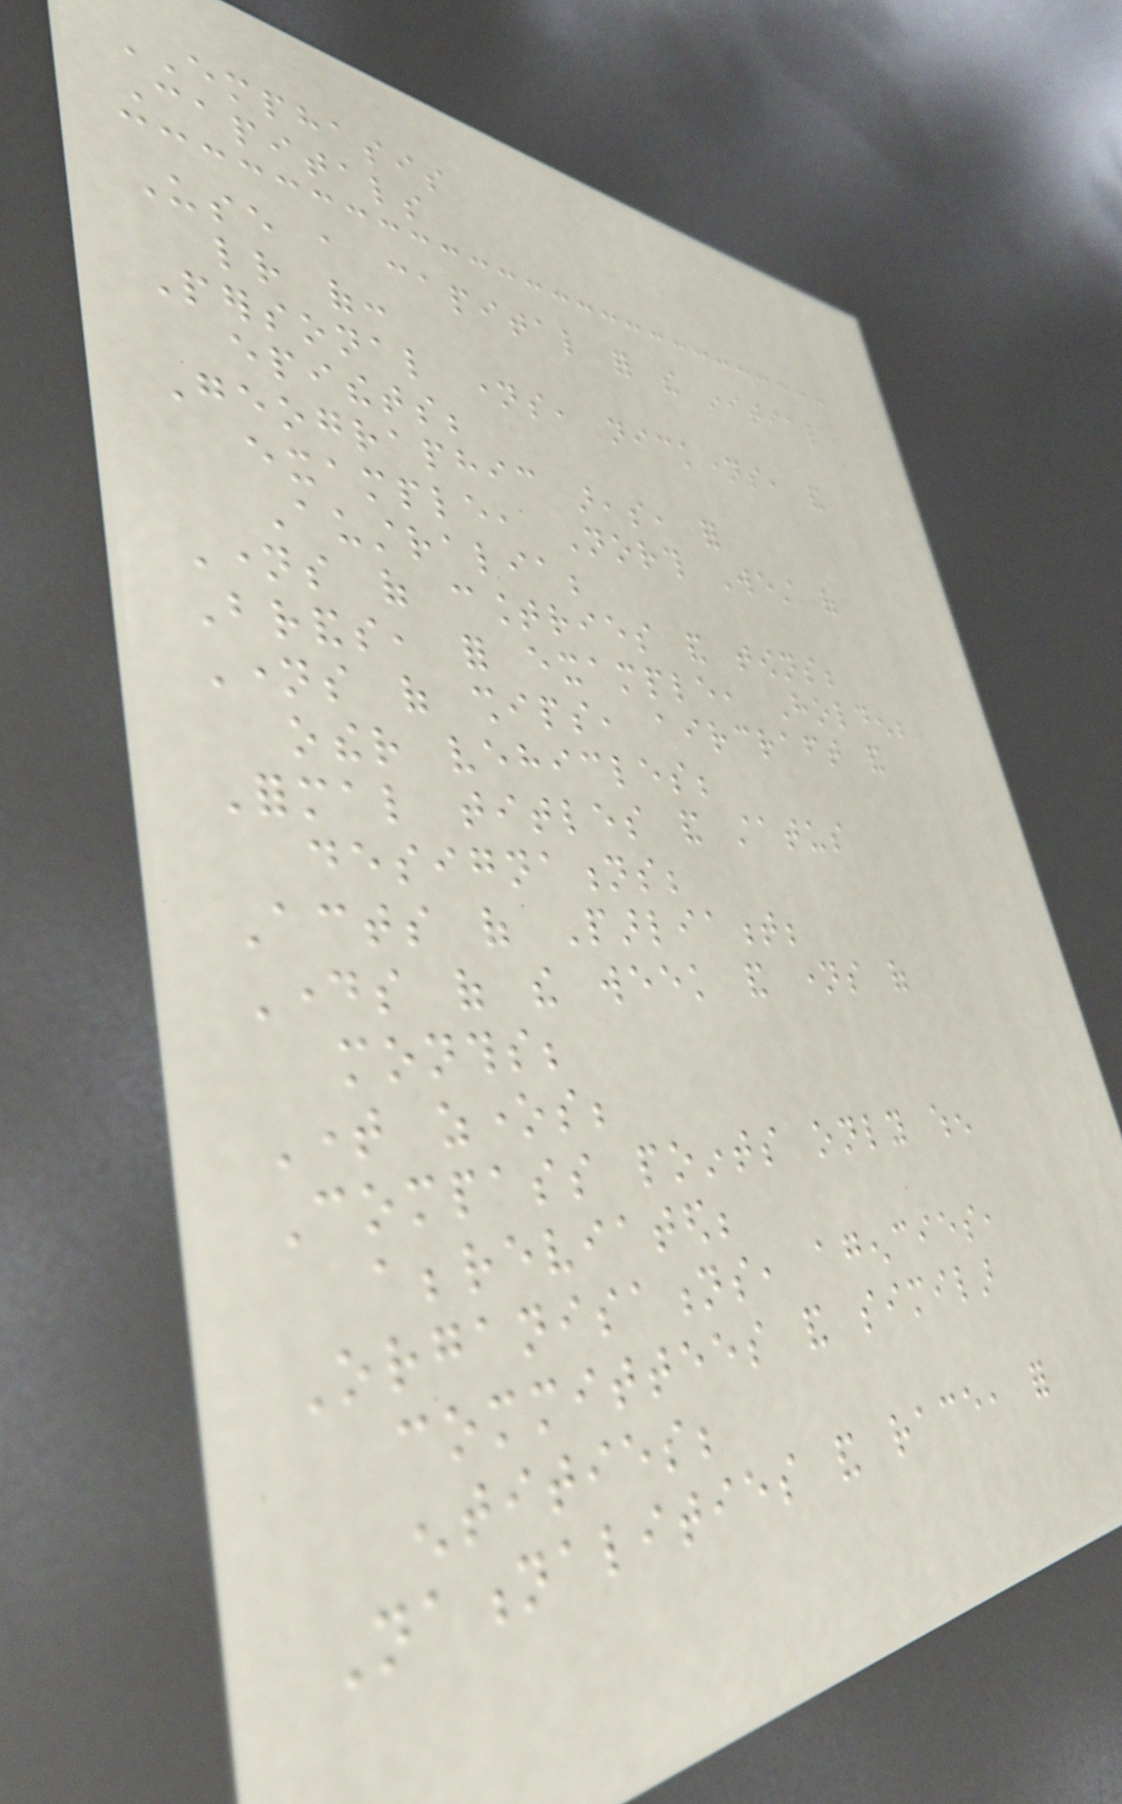EMPHASIS
Capitals
Use a capital for the initial
letter of:
Personal names, nicknames, and
epithets;
Geographic areas, for
example, North West of
Australia;
Names of countries and towns;
Brands, for example, Holden;
Names of ships, aircraft and
other vehicles;
Formal titles and status
designations;
Acts of Parliament;
Days of the week and names of
months;
Time zones;
Compass points only when
abbreviated;
Organisations, agencies,
committees and similar
entities;
Nationalities and race, for
